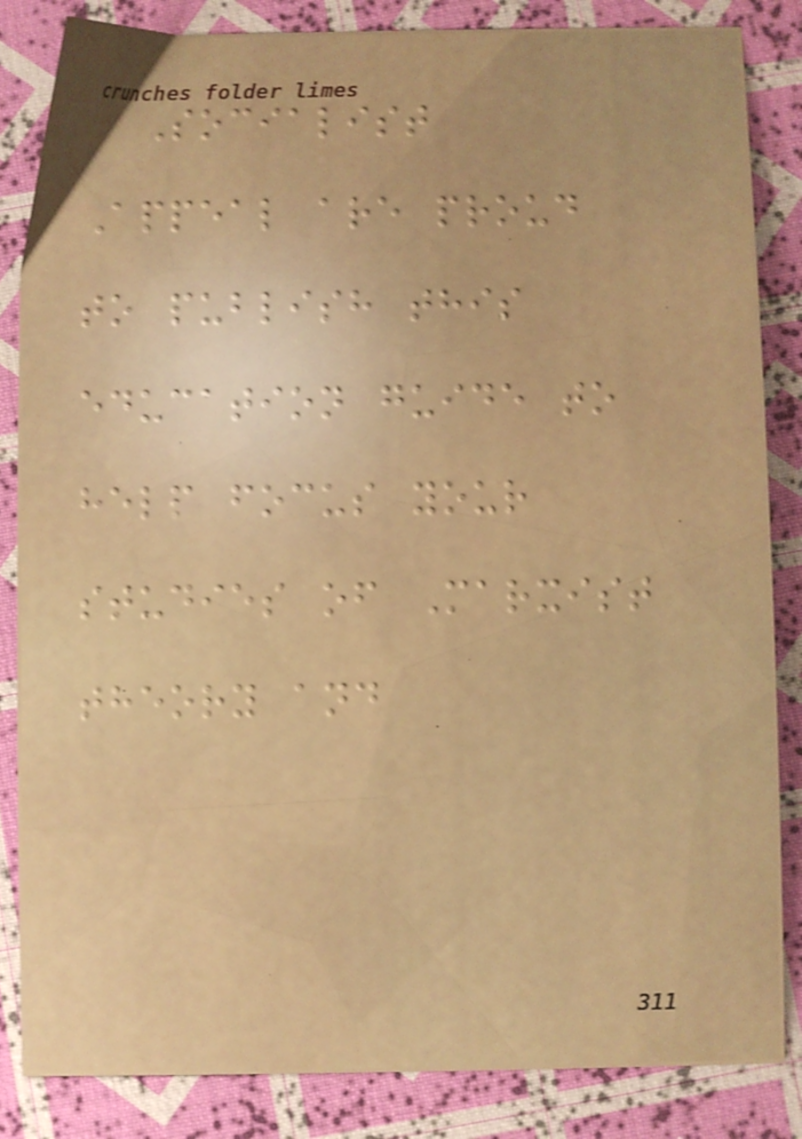Socialist
Appeal are proud
to publish this
education guide to
help focus your
studies of Marxist
theory and
